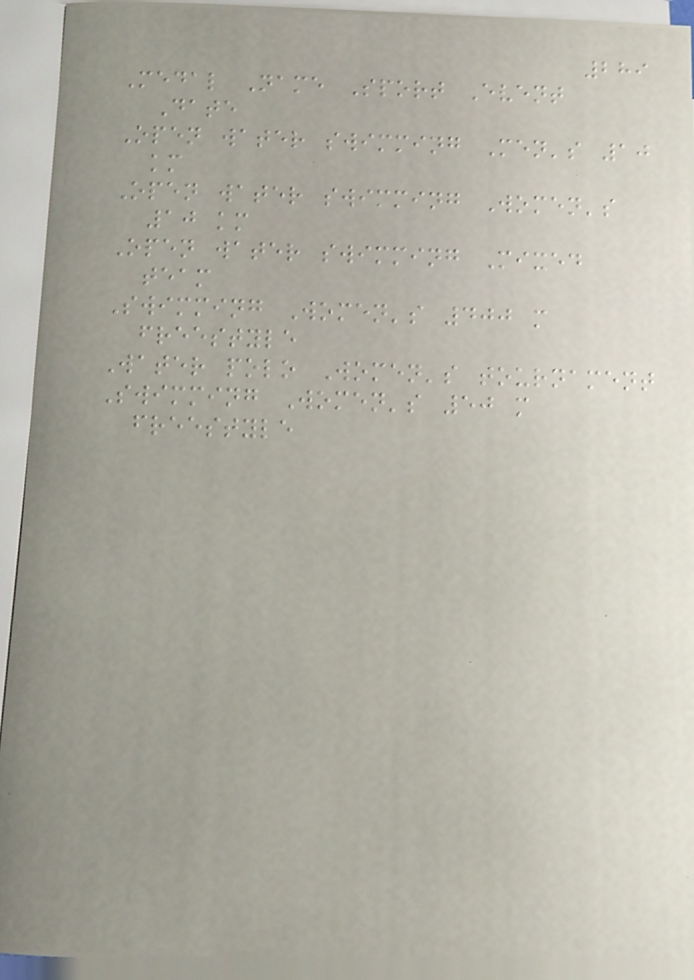289
Medal Name Sport Event
Date
Open water swimming Men's 10
km
Open water swimming Women's
10 km
Open water swimming Mixed
team
Swimming Women's 400 m
freestyle
Water polo Women's tournament
Swimming Women's 50 m
freestyle
